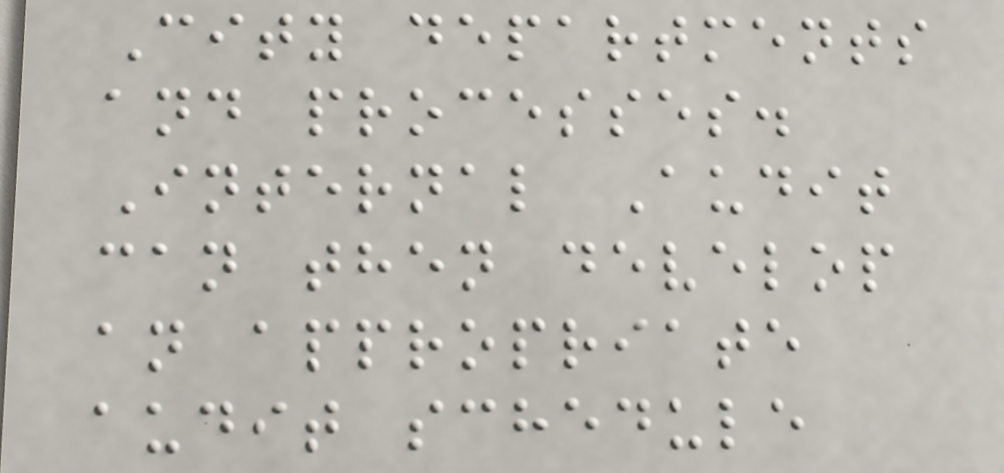City departments
and processes.
Internal Audit
can then develop
an appropriate
audit schedule
